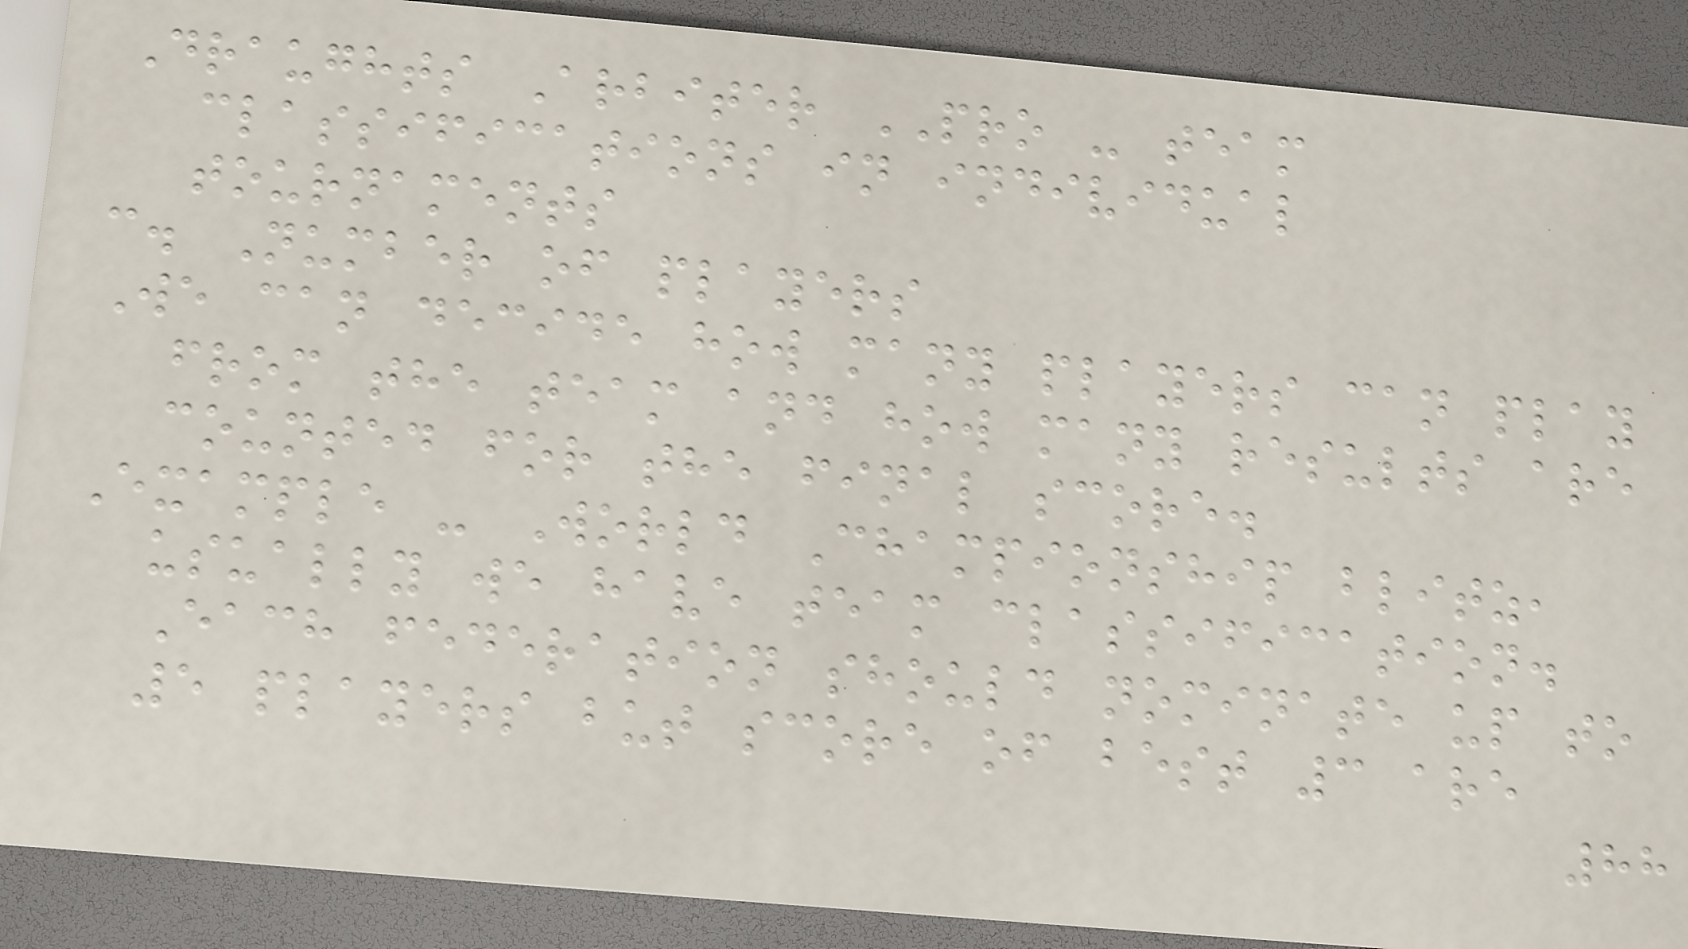Draughts Arbiter PRO - team
classifications in individual
tournaments
c. Number of players
We can decide how many players can play
from the team and how many results are
counted for the final score.
Example - World Championship blitz,
usually we have team classification.
Each federation should nominate up to
5 players but score of best 3 are
88
